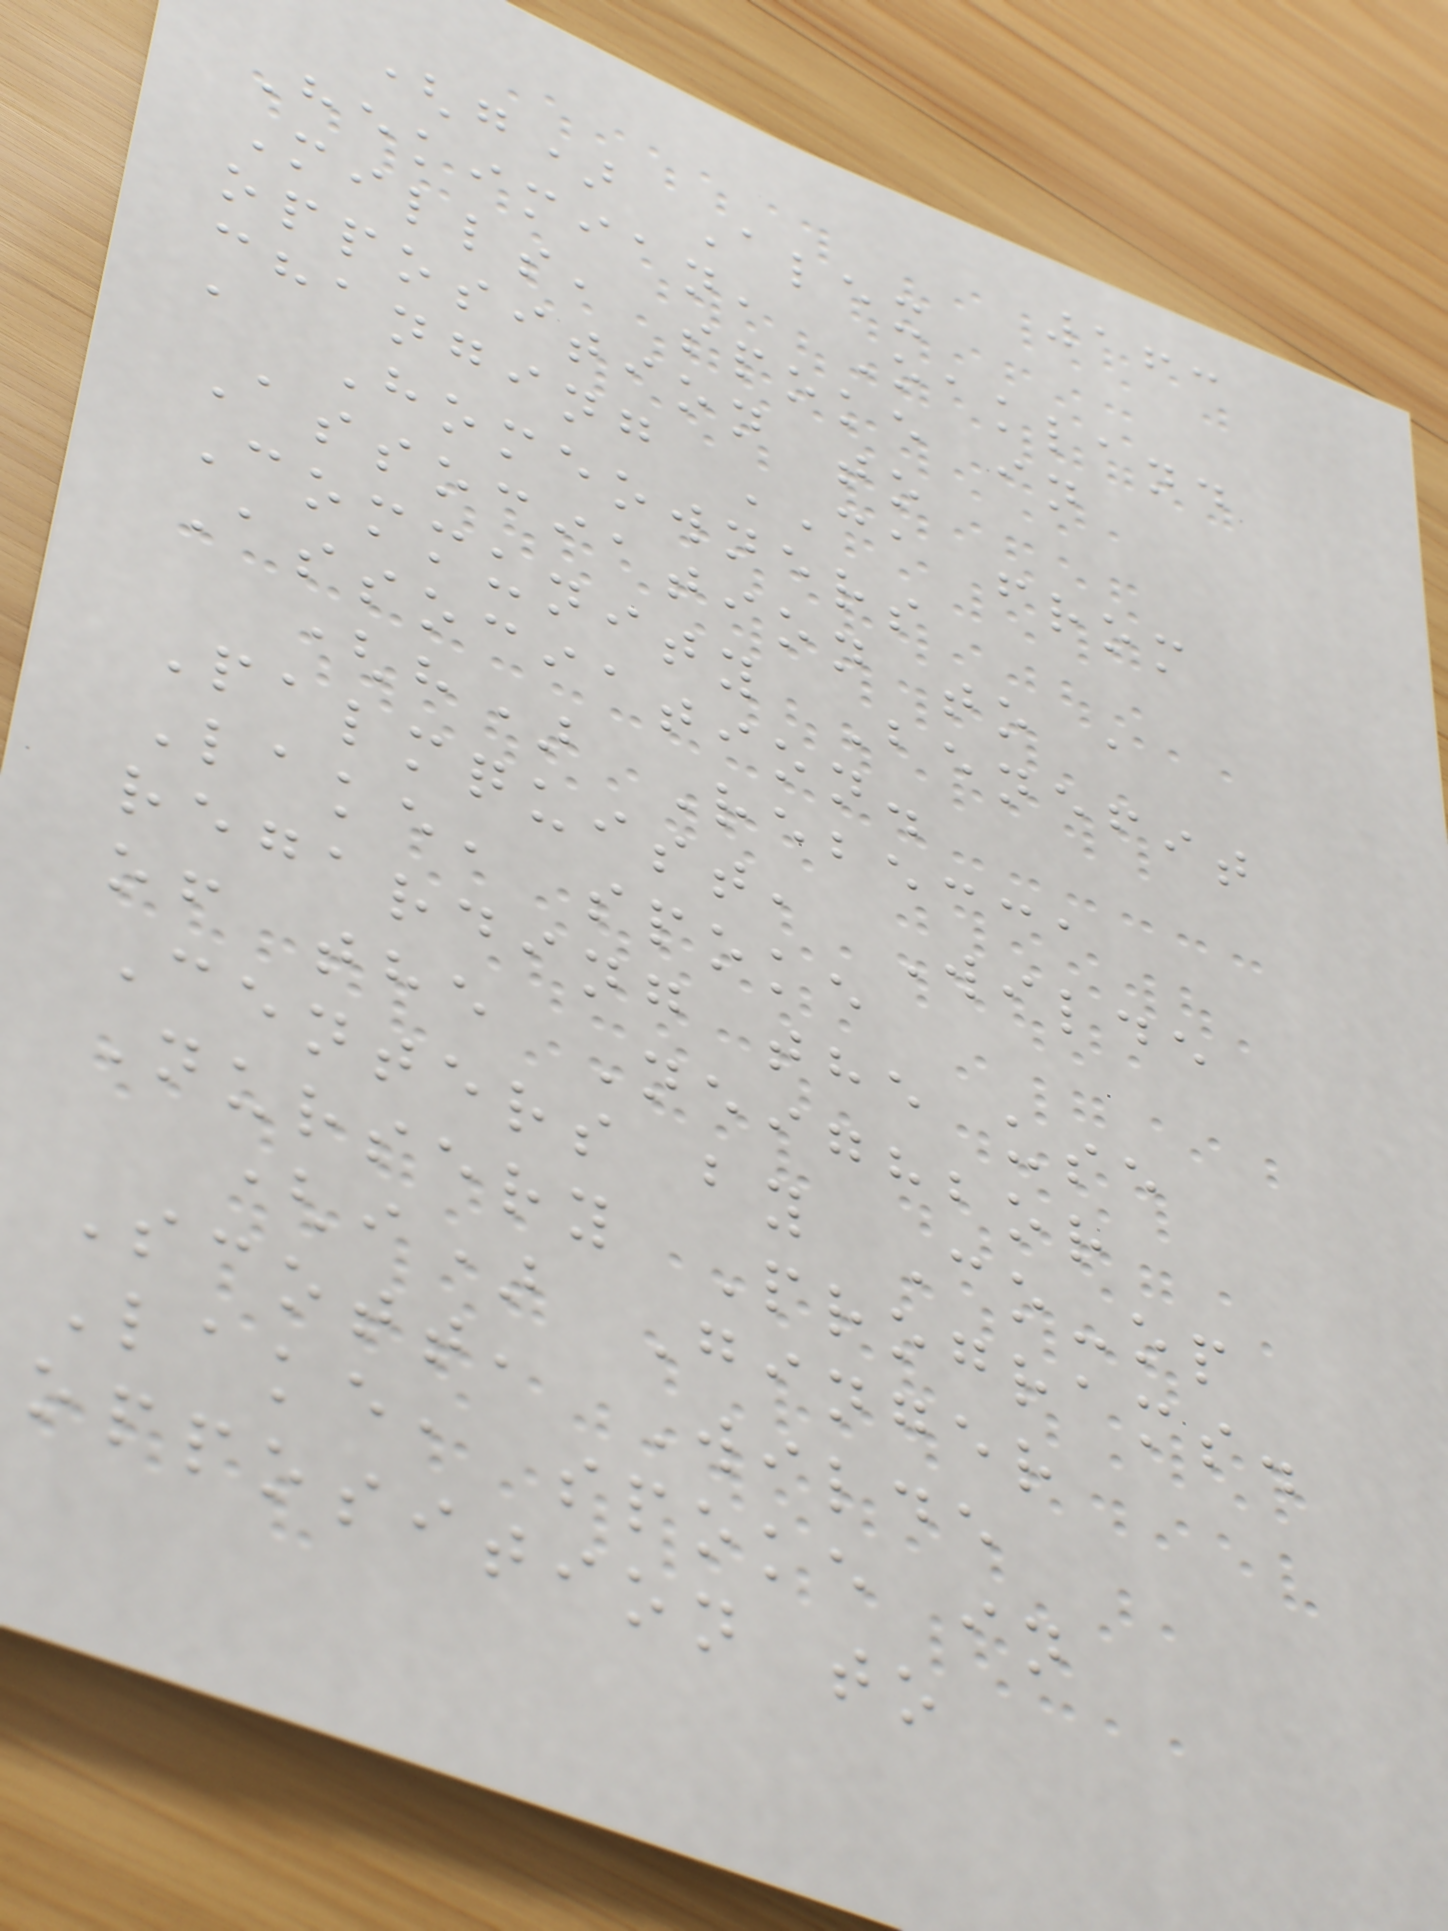163
(g) Alex
Hekimian, Oakland
Mills, spoke in
opposition to
changing CA from
a Homeowners
Association to a
Community Benefit
Association.
(h) Rebecca
Palmquist, Wilde
Lake, spoke
regarding the use
of the Neighbor
Centers by Co-op
Nursery Programs.
(i) Ginger
Scott, Wilde
Lake, spoke in
opposition to
